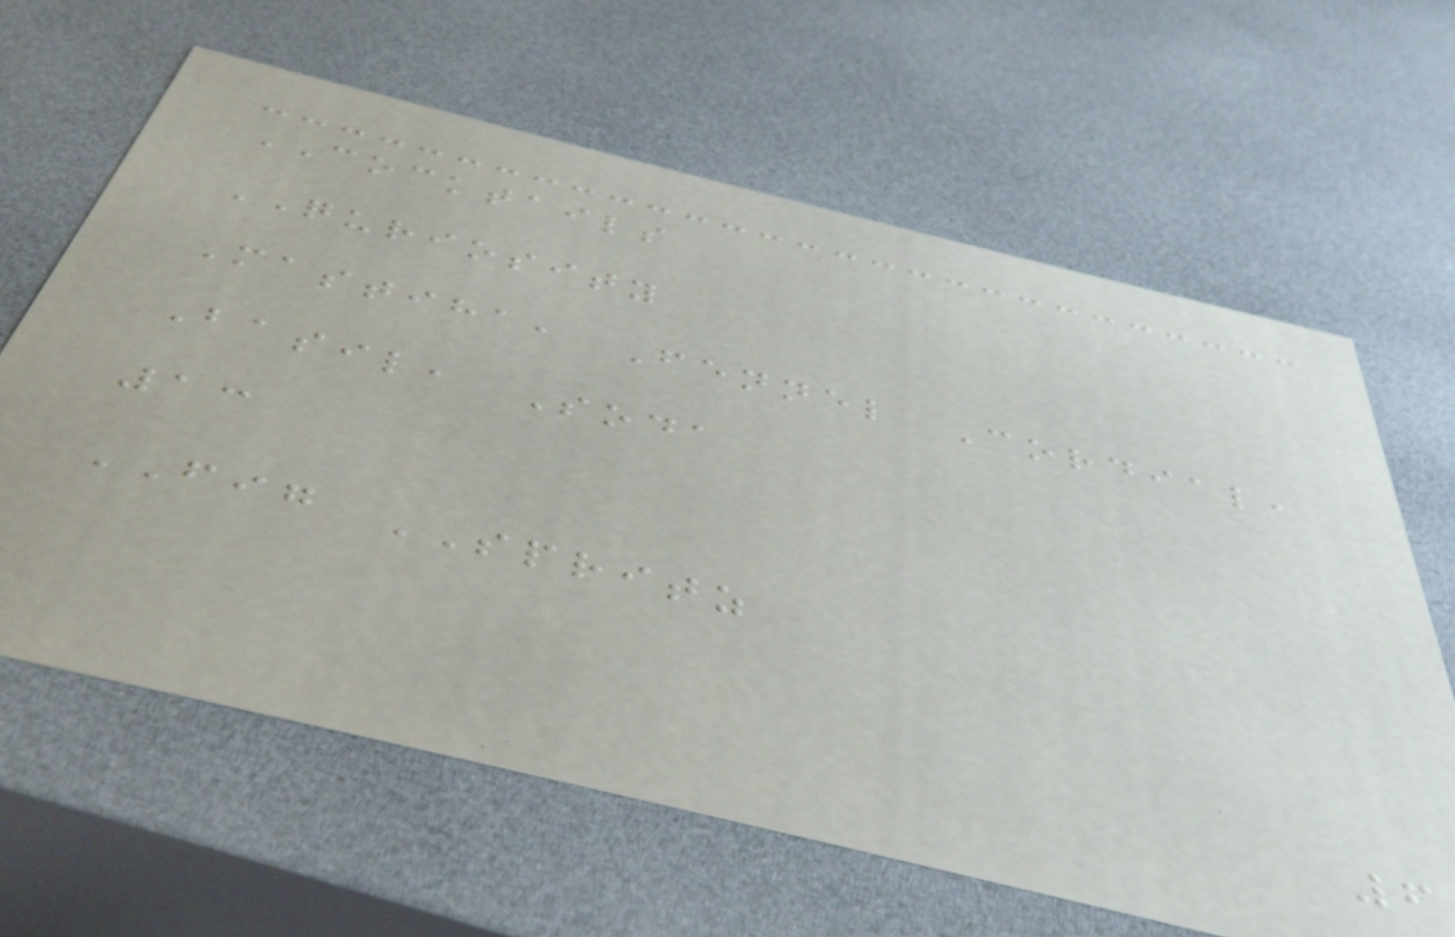COCKTAILS
QURIOSITY
Mastiha, Fennel Cordial,
Basil, Soda
13
FIG SPRITZ
6
